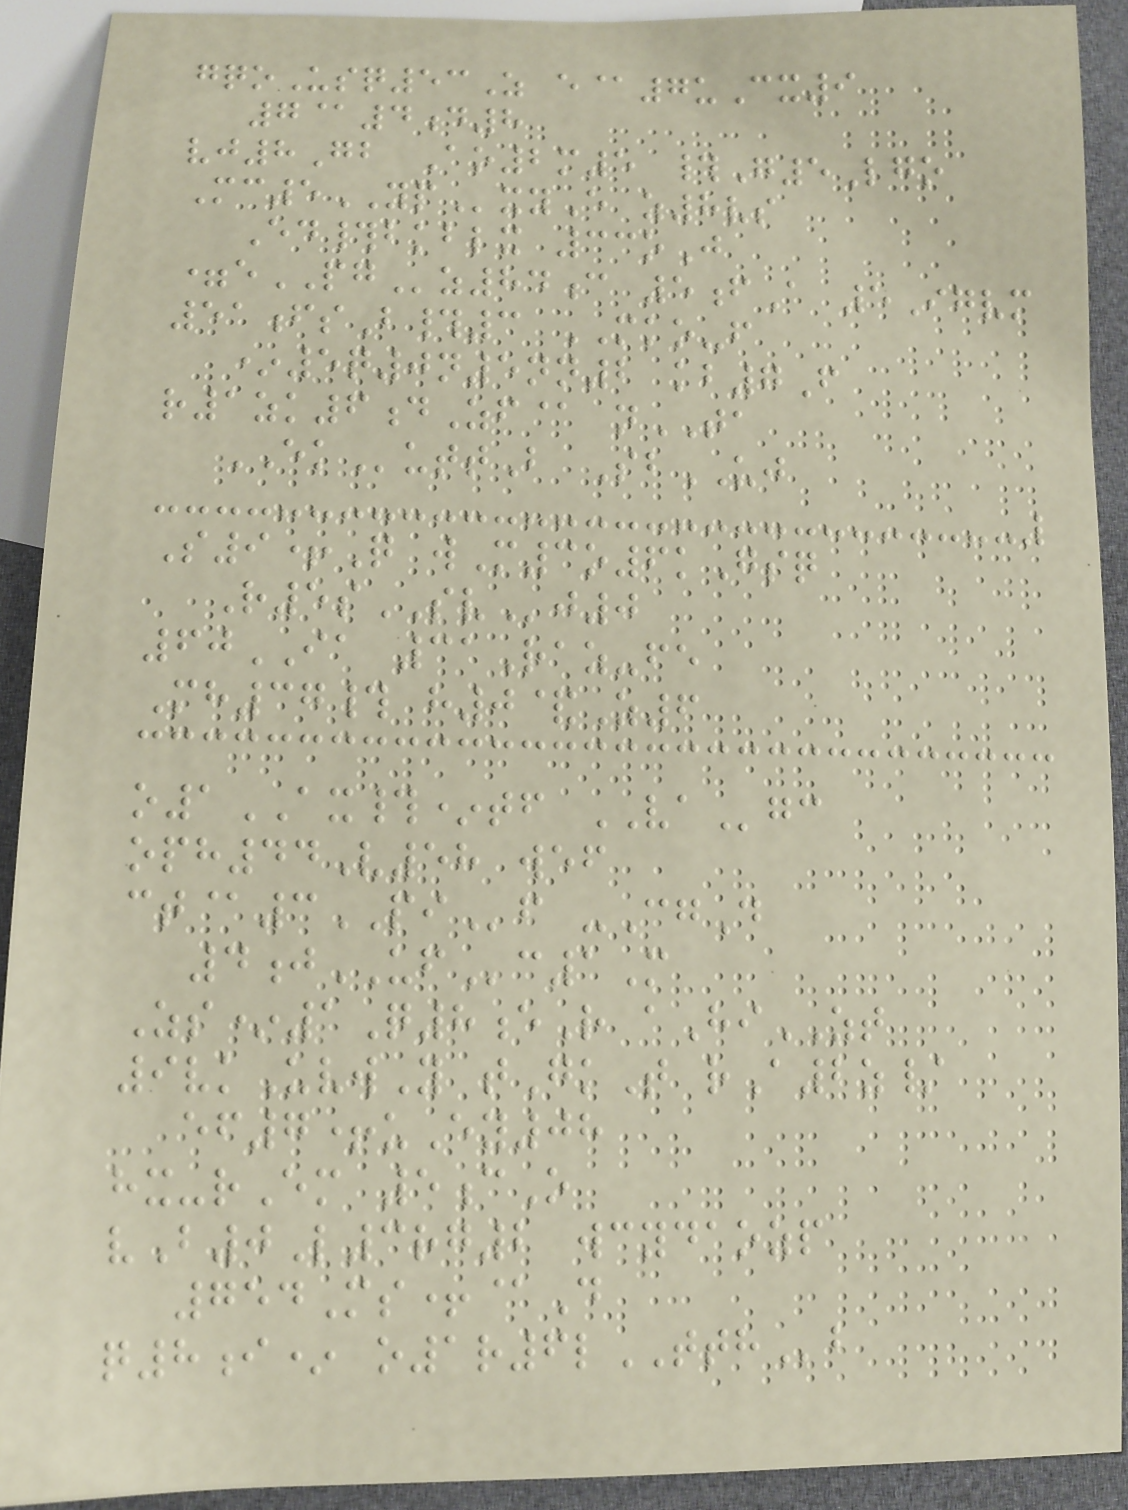gqoUsq53Z e@7uCx9
7@4d8
vj8Gb Ao2m5 #G5Lgo
Mc5YPxyE z8vs
Ed#bkblx 33oJ
=ePGz84c 5fA 5Igvm
51fsB#3 MKO-f
*5q0n5nn2 kb7F
r1zk6dZf@ nTA
EKuttB SbUJ
S9+Q wM3o6kGsq
R5sSVj0
60IA 31Raz-fe
Mh37# h0&Z6
o1AX#*tf VAgc
oph44V58 wef
ct@3PIf -CgD
4jUFc1M
Zs*1Q8eR aHiZT
9vkUvwY tGkT rA2z/
ef7+uEy08
hx-rEm 5cO
vB0L3rg2 wcydaozp
754Ms+@D
q8i* o1r6lTTHb
